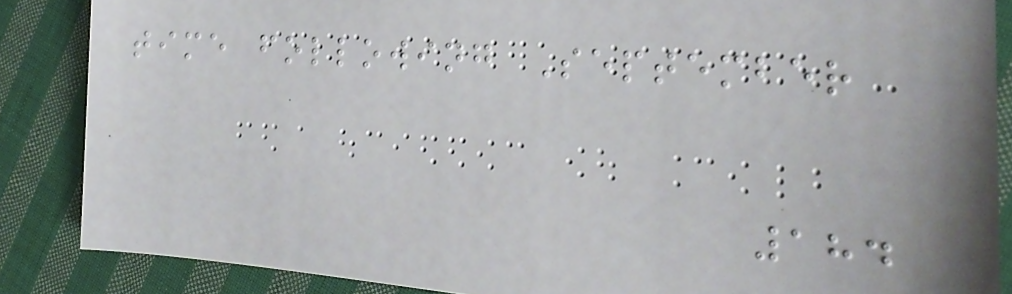time following September
184
